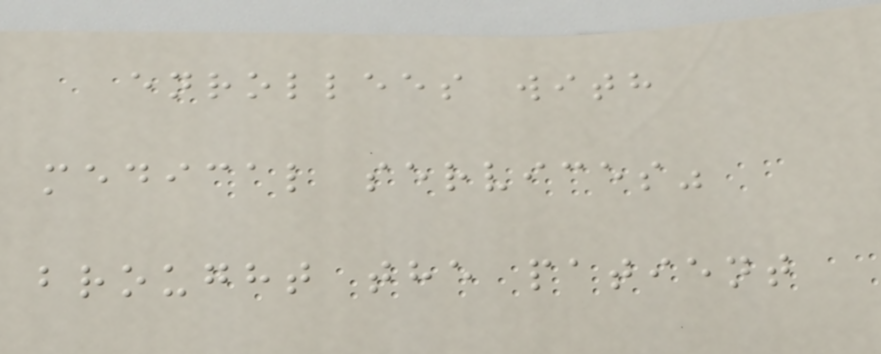enrollees with
medical services"
brought the patient
